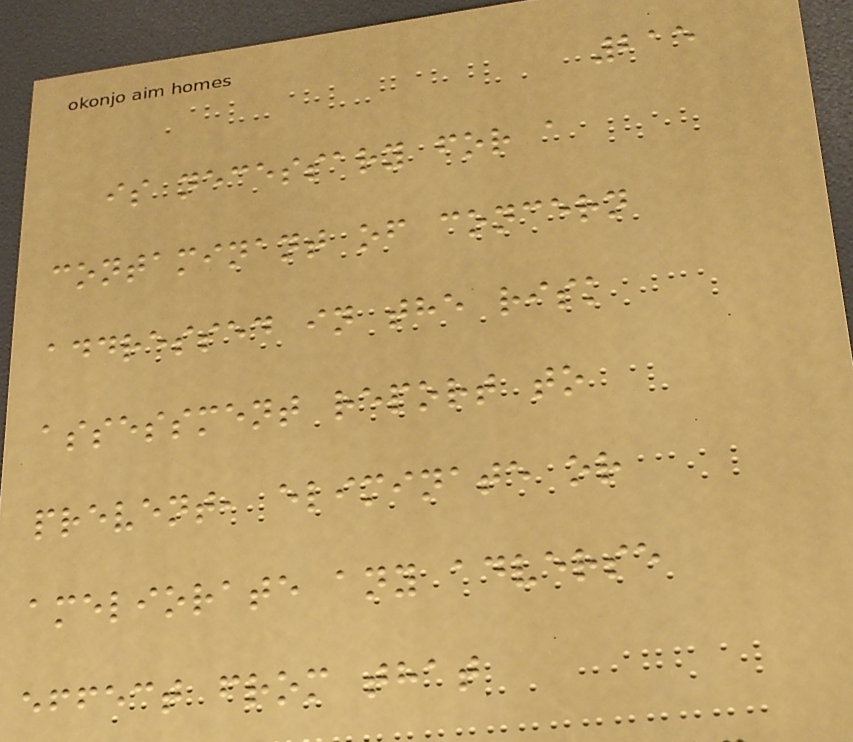215
is necessary for a
contaminant of concern
addressed in the risk
assessment report to
prevent, eliminate or
ameliorate any adverse
effect from that
